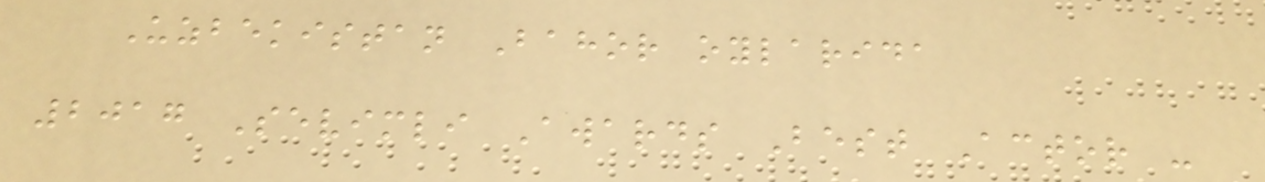Uzbekistan Bahor oylarida
2017 Sevimli Awards Best Actor -
